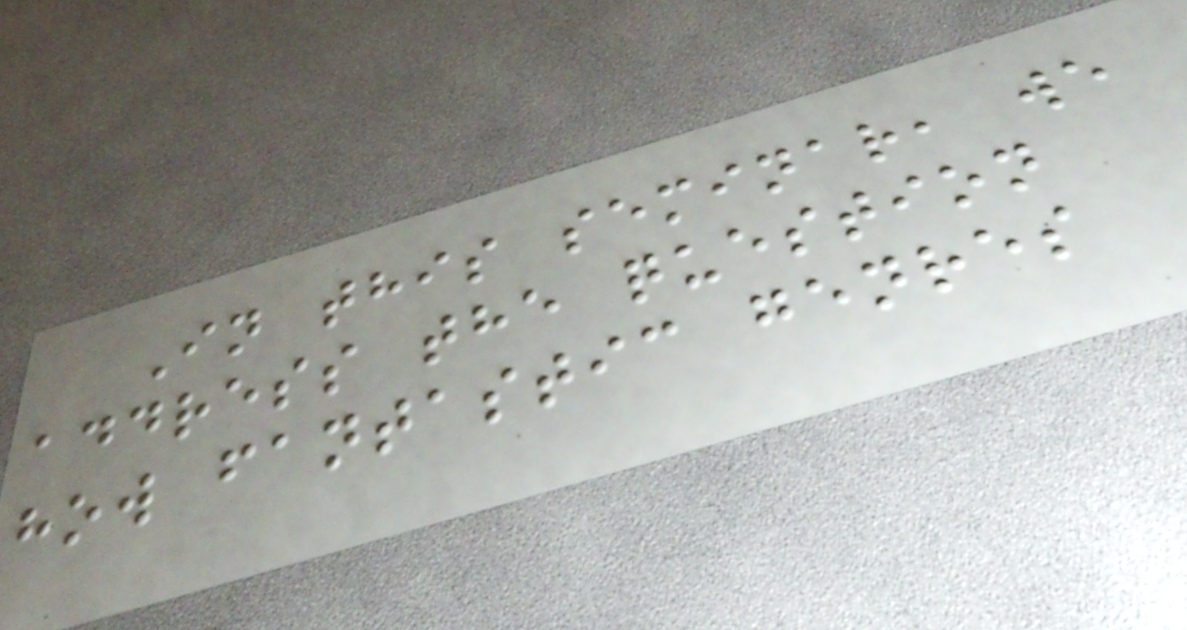In this seminar, we
address the question
how fantastic genres
